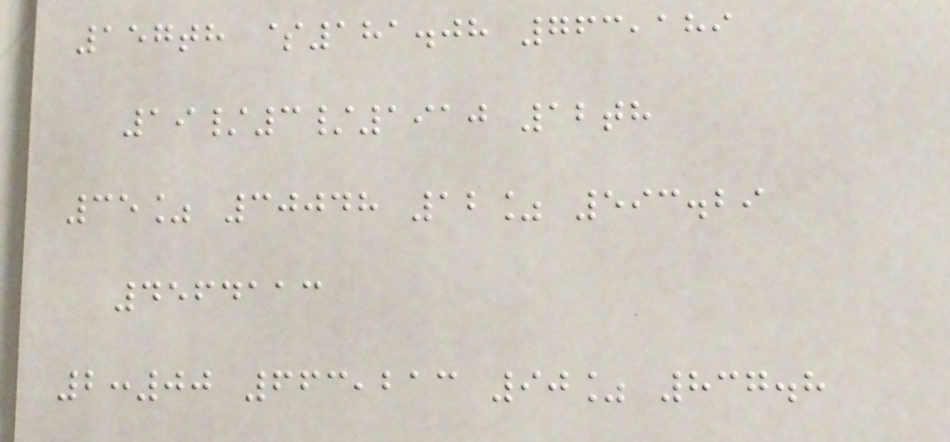157th $181.08 763,189
19/3/1910 12th
35% 30048 12% 593.29
4564113
2:00 663,213 90% 837.8
